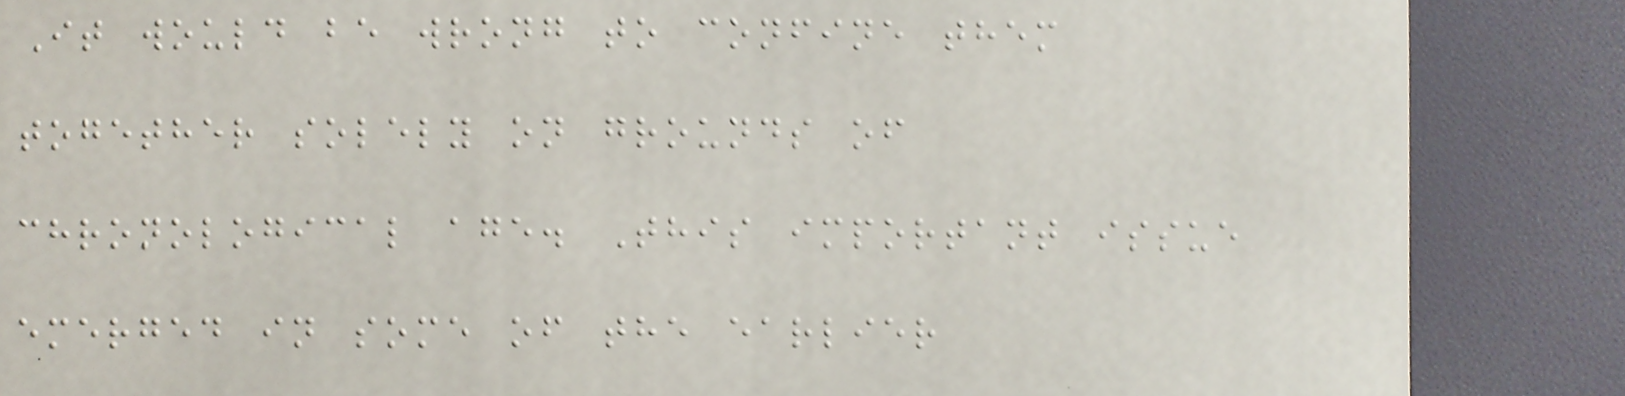It would be wrong to confine them
together solely on grounds of
chronological age. This important issue
emerged in some of the earlier
